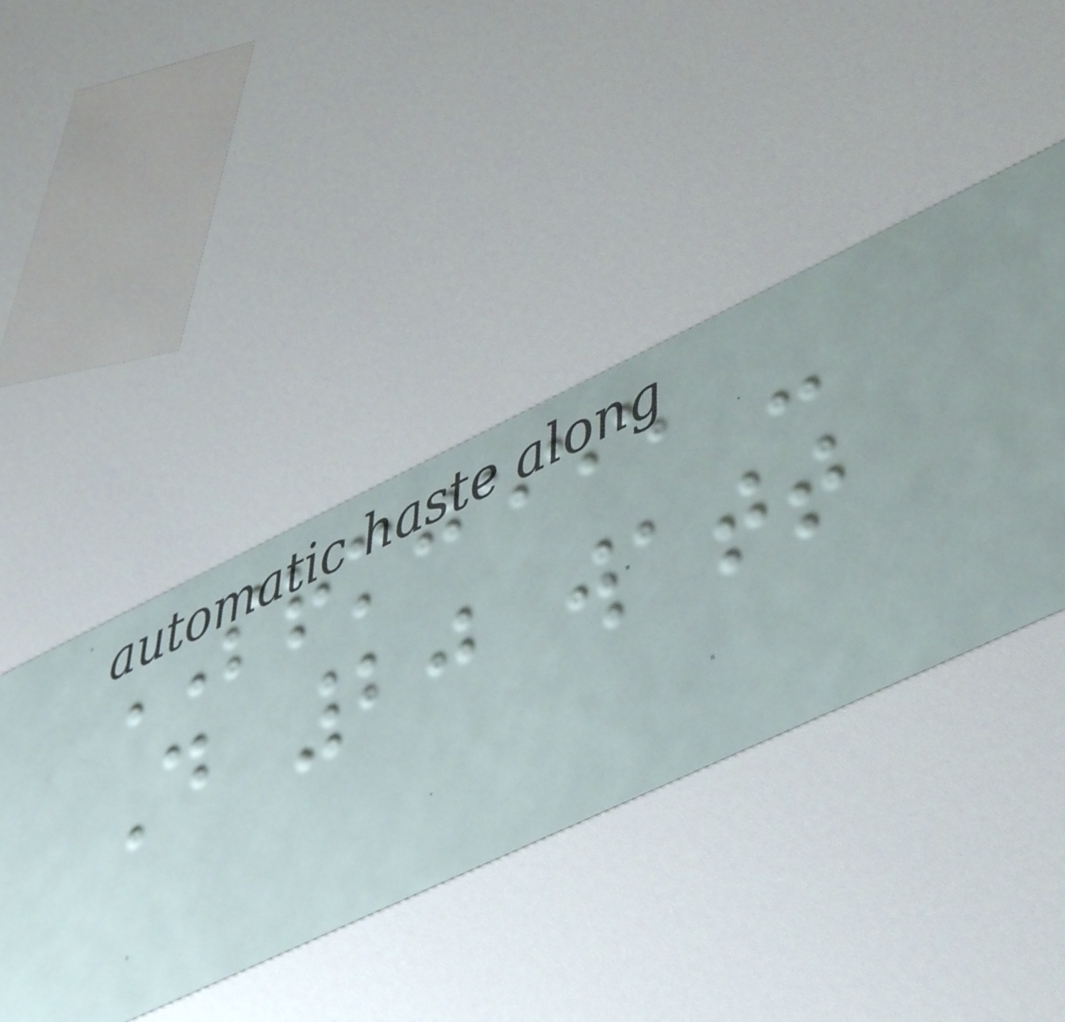SRMJEEE -
D 20 watt
